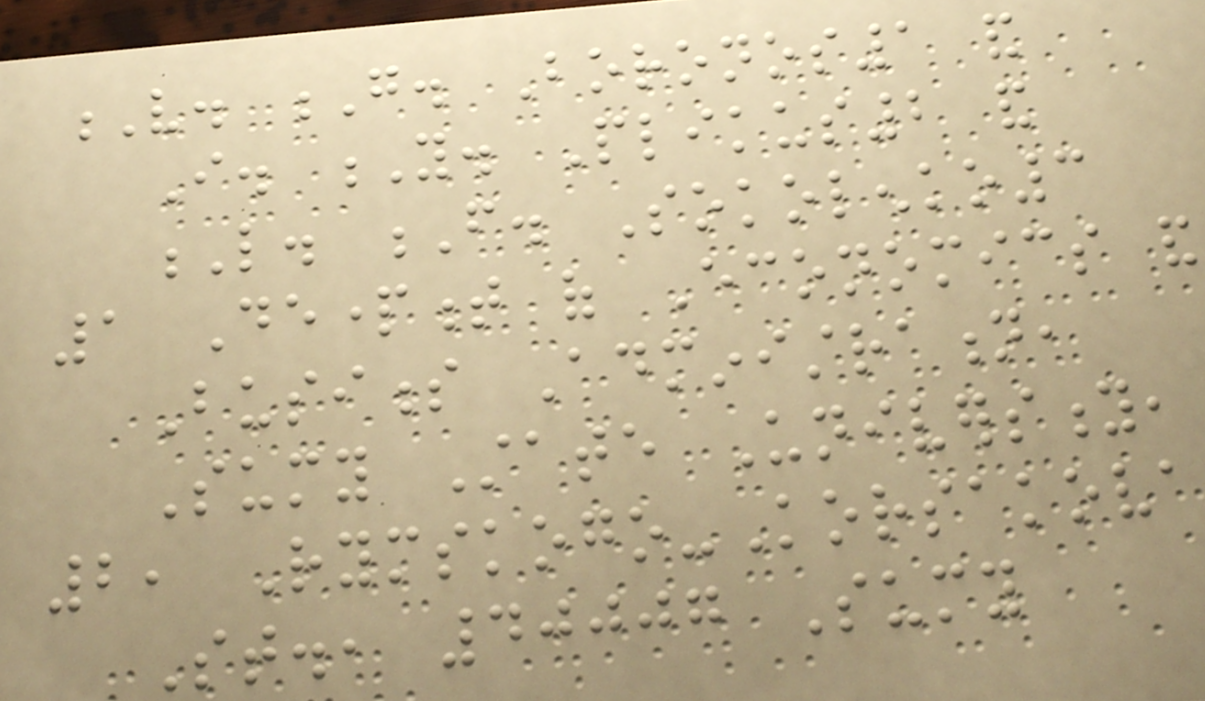V. G. Boronos1 and
I. Y. Plikus2 and
L. F. Sokolenko3
1 Department of Economics and
Business Administration,
Sumy State University,
2, Rymskogo-Korsakova
St., 40007 Sumy
